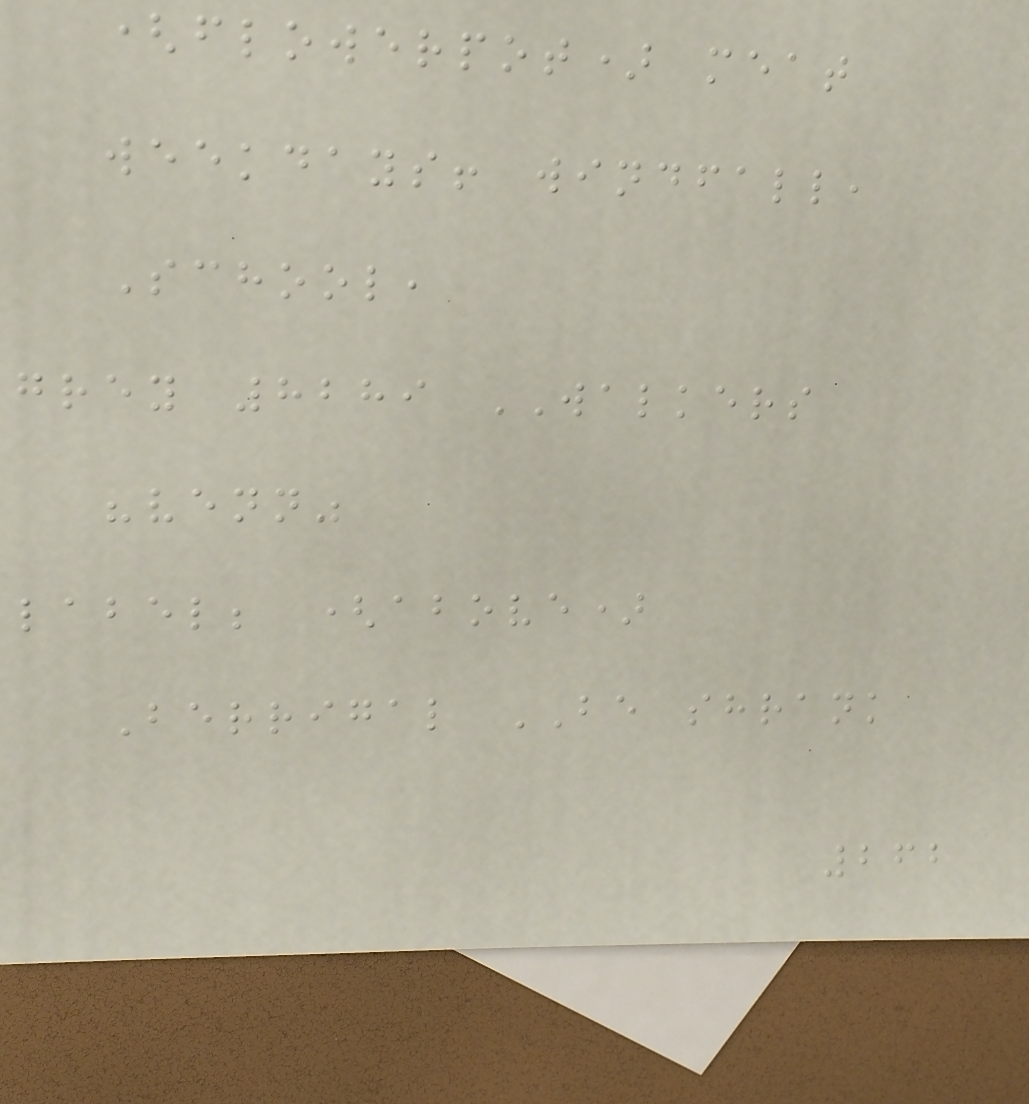(flowerpot) meat
weekdays! windfall,
School,
grey 8289 WALKERS
"venn"
label; (above)
Berrigal BE shrank
262
